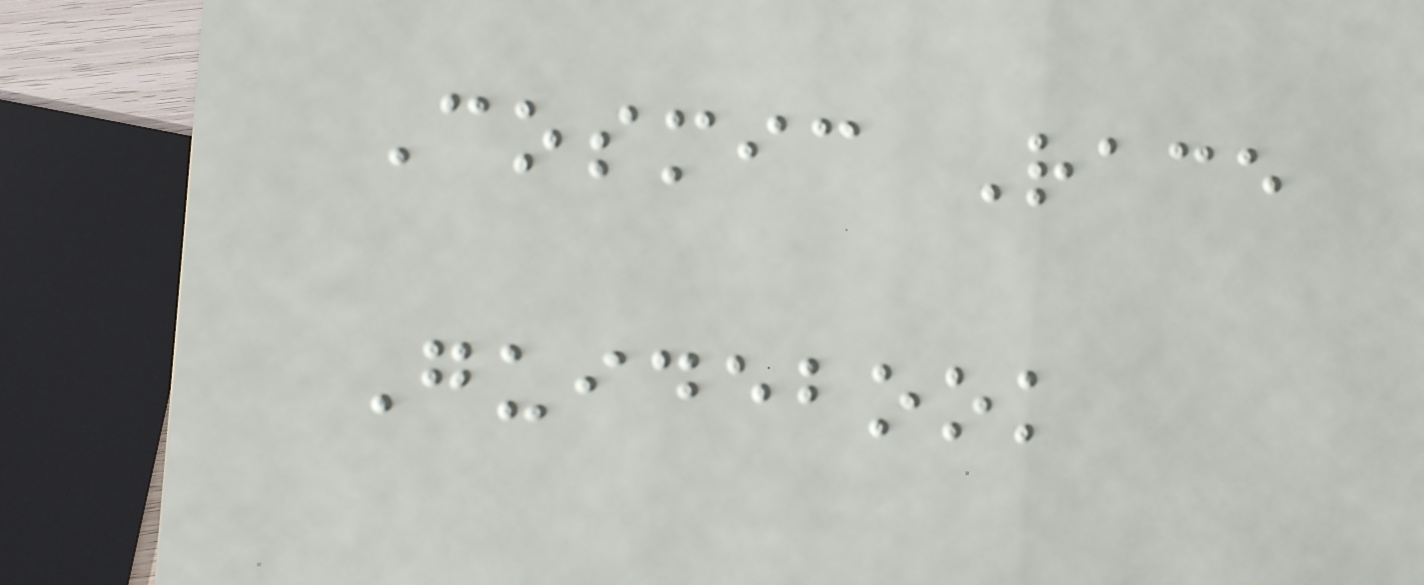Cosmic Race
Guidebook
